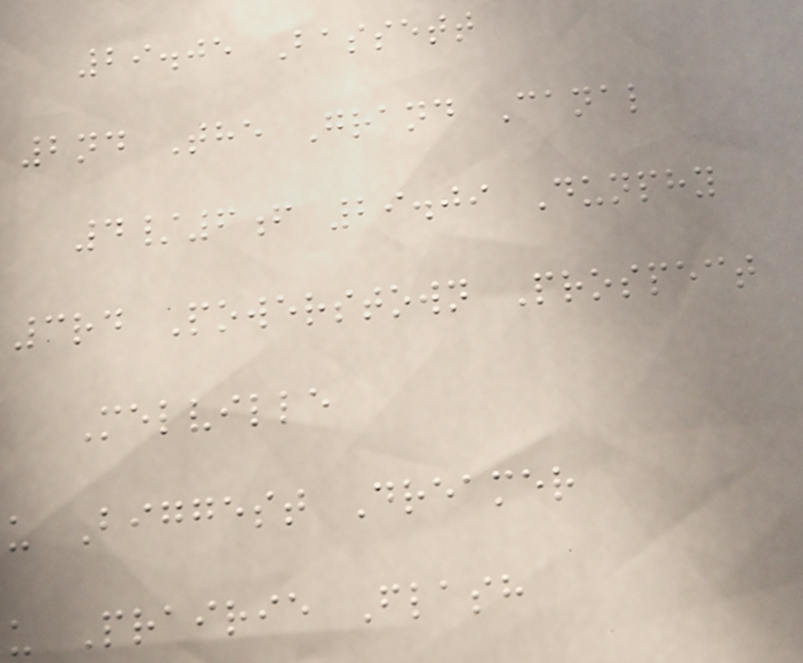29.05 Bassett
2nd The Grand Canal
4/6f 29.09 Dunphy
3rd Powerstown Prospect
Melville
u Biggest Dreamer
u Prairie Flash
